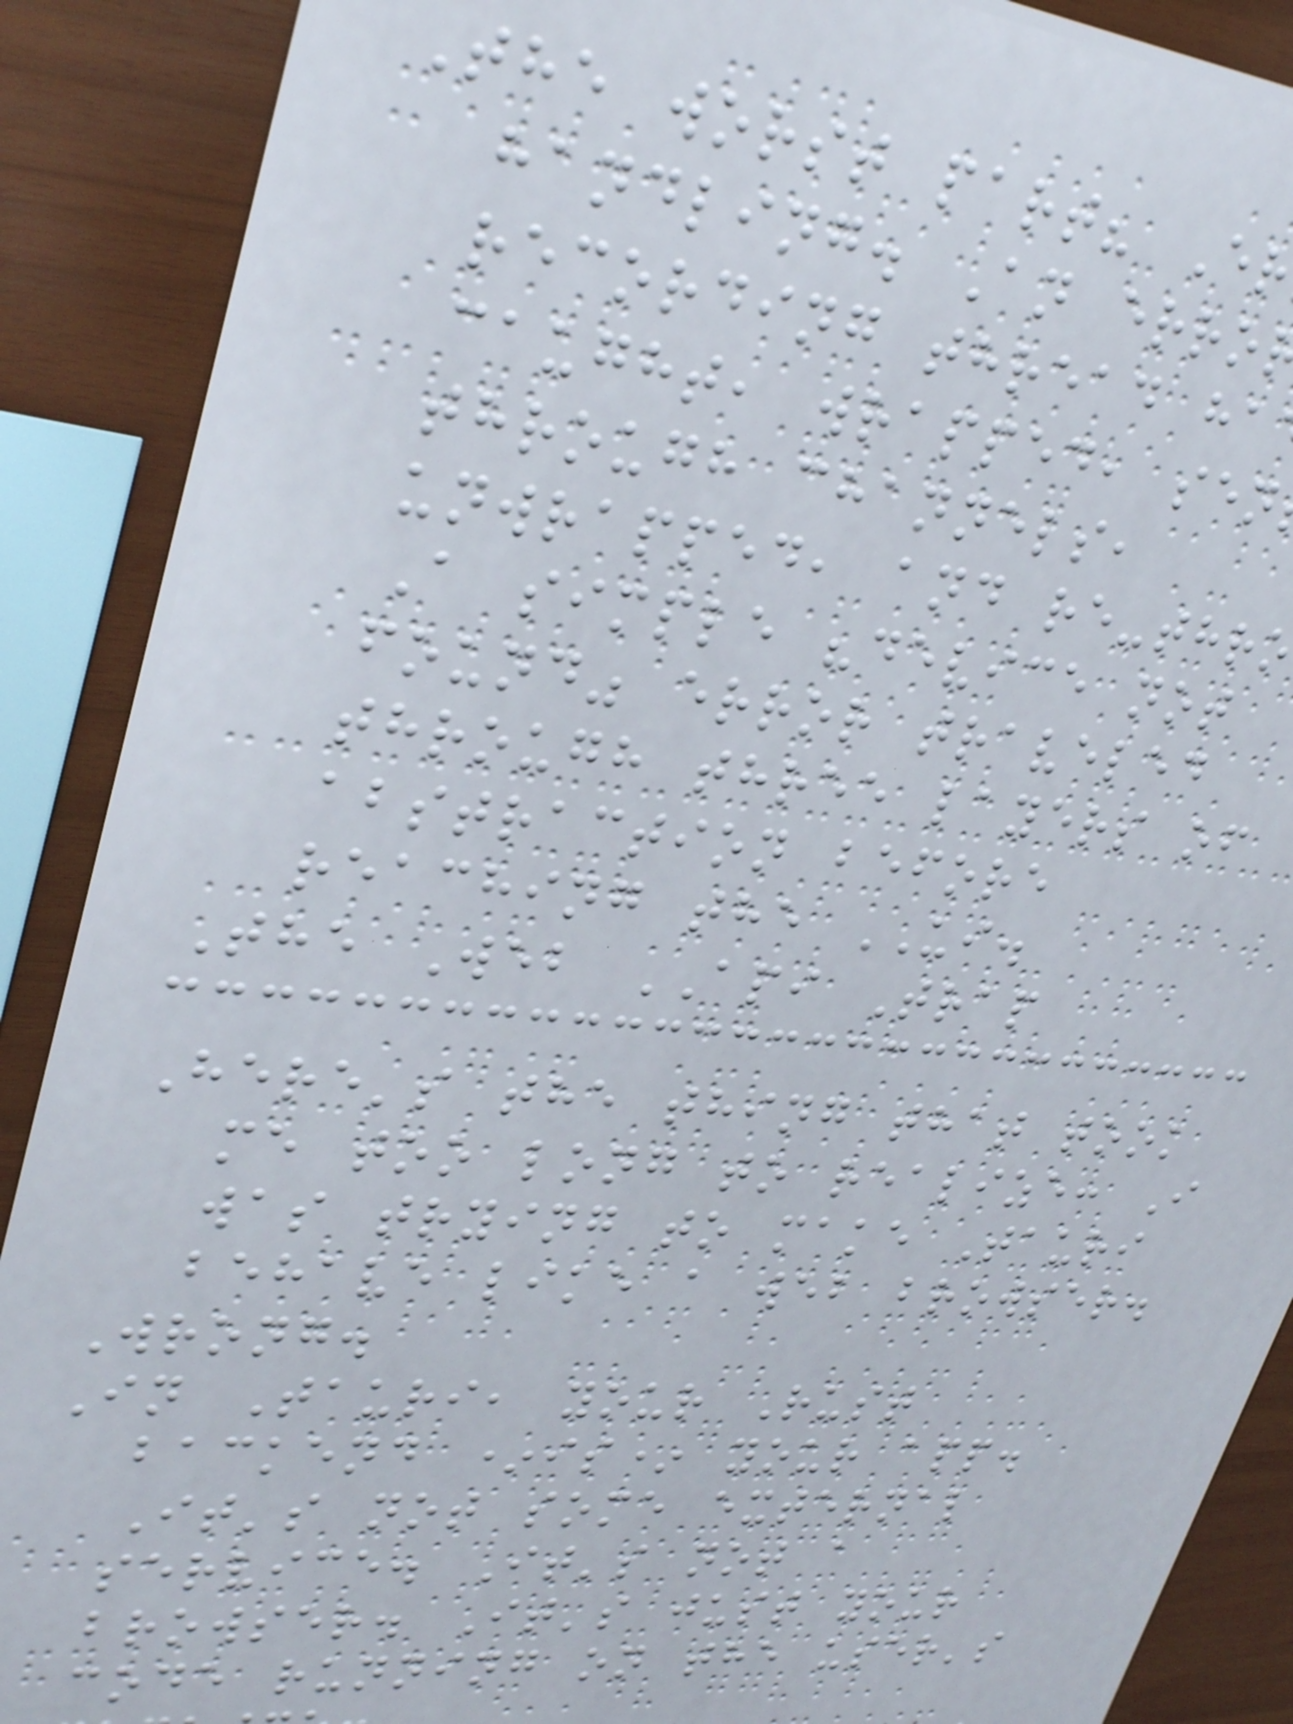The worst part? E
handling. An erro
recording thread ha
caught, wrapped, sen
through channels,
unwrapped, and re-thr
A simple "device not
found" error traveled
through three layers of
abstraction before
reaching the UI.
The Web API Trap
Here's the thing that took
me too long to realize: I
was trying to make Tauri
behave like a web browser.
Wrong.
In Tauri, your Rust
backend *is* your app.
It's not some external
service. It's not a
browser. It's just your
code running on the user's
